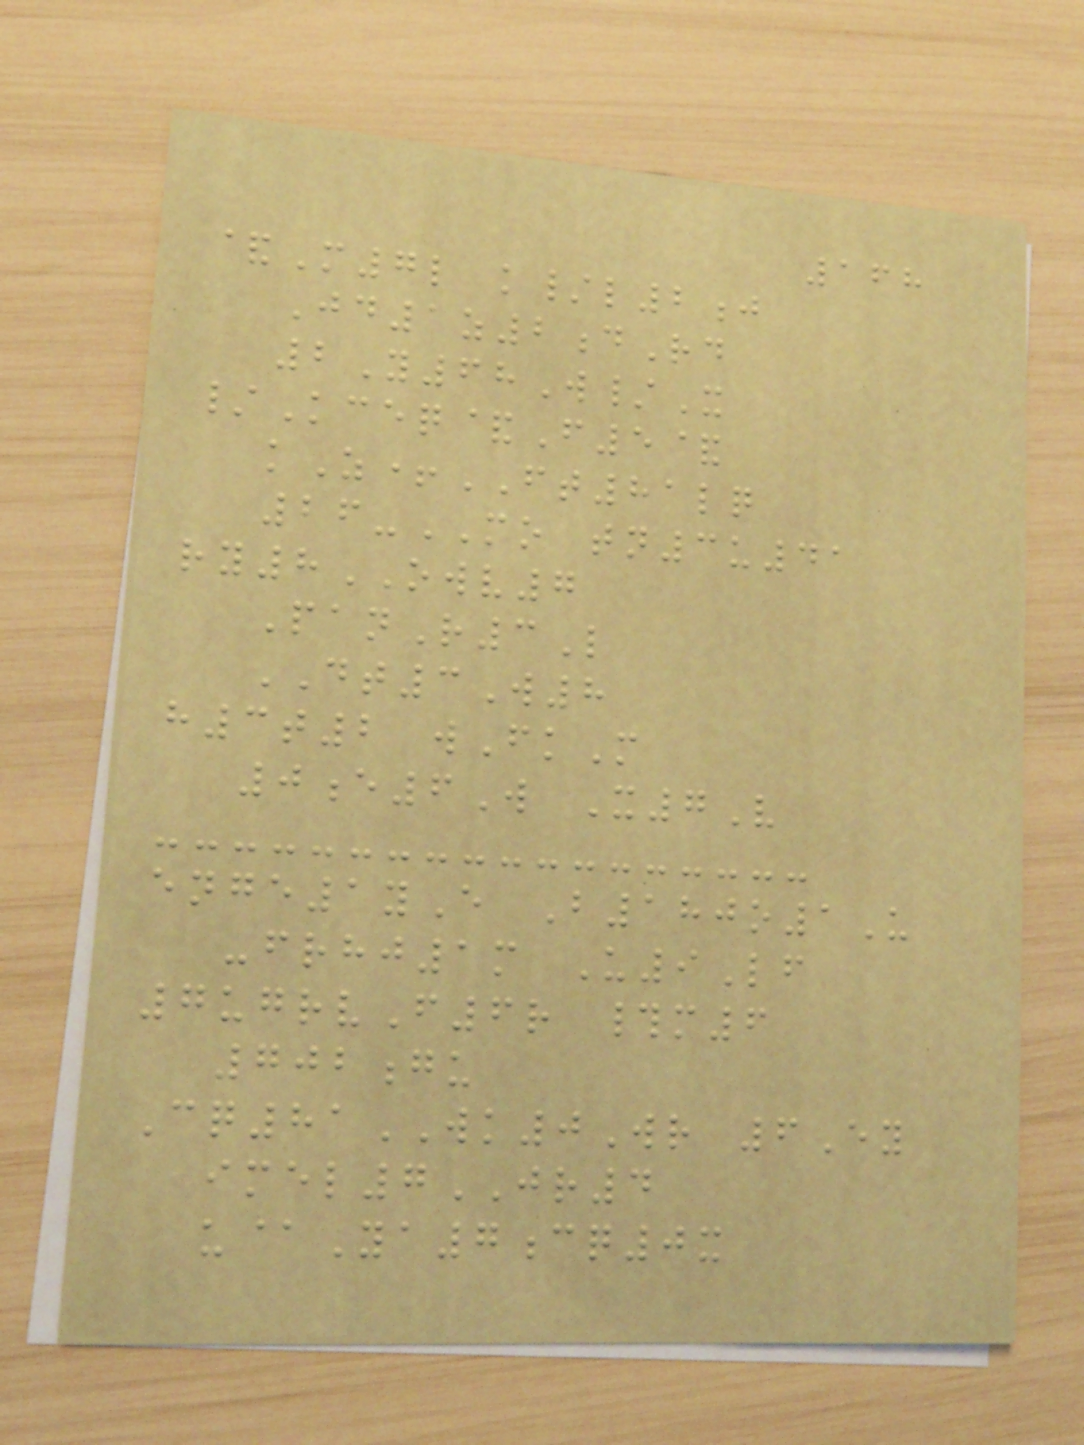168
&M7l k/l2j
Jd1z2dRd
2Y68W/X
/Kceq&F5&
kZ+FT81lq
26-MO tn3u41
ry8OWV7
PanR3L
DT3W8
h3t2 wFkM
0e6W X7V
enge1yE B180o1U
-frhj1m U9Lf
7ugrvF6r #m6
702gu
Cq81WK0Wr 6Ey
imel7JR4
u@Ya7cq0x
